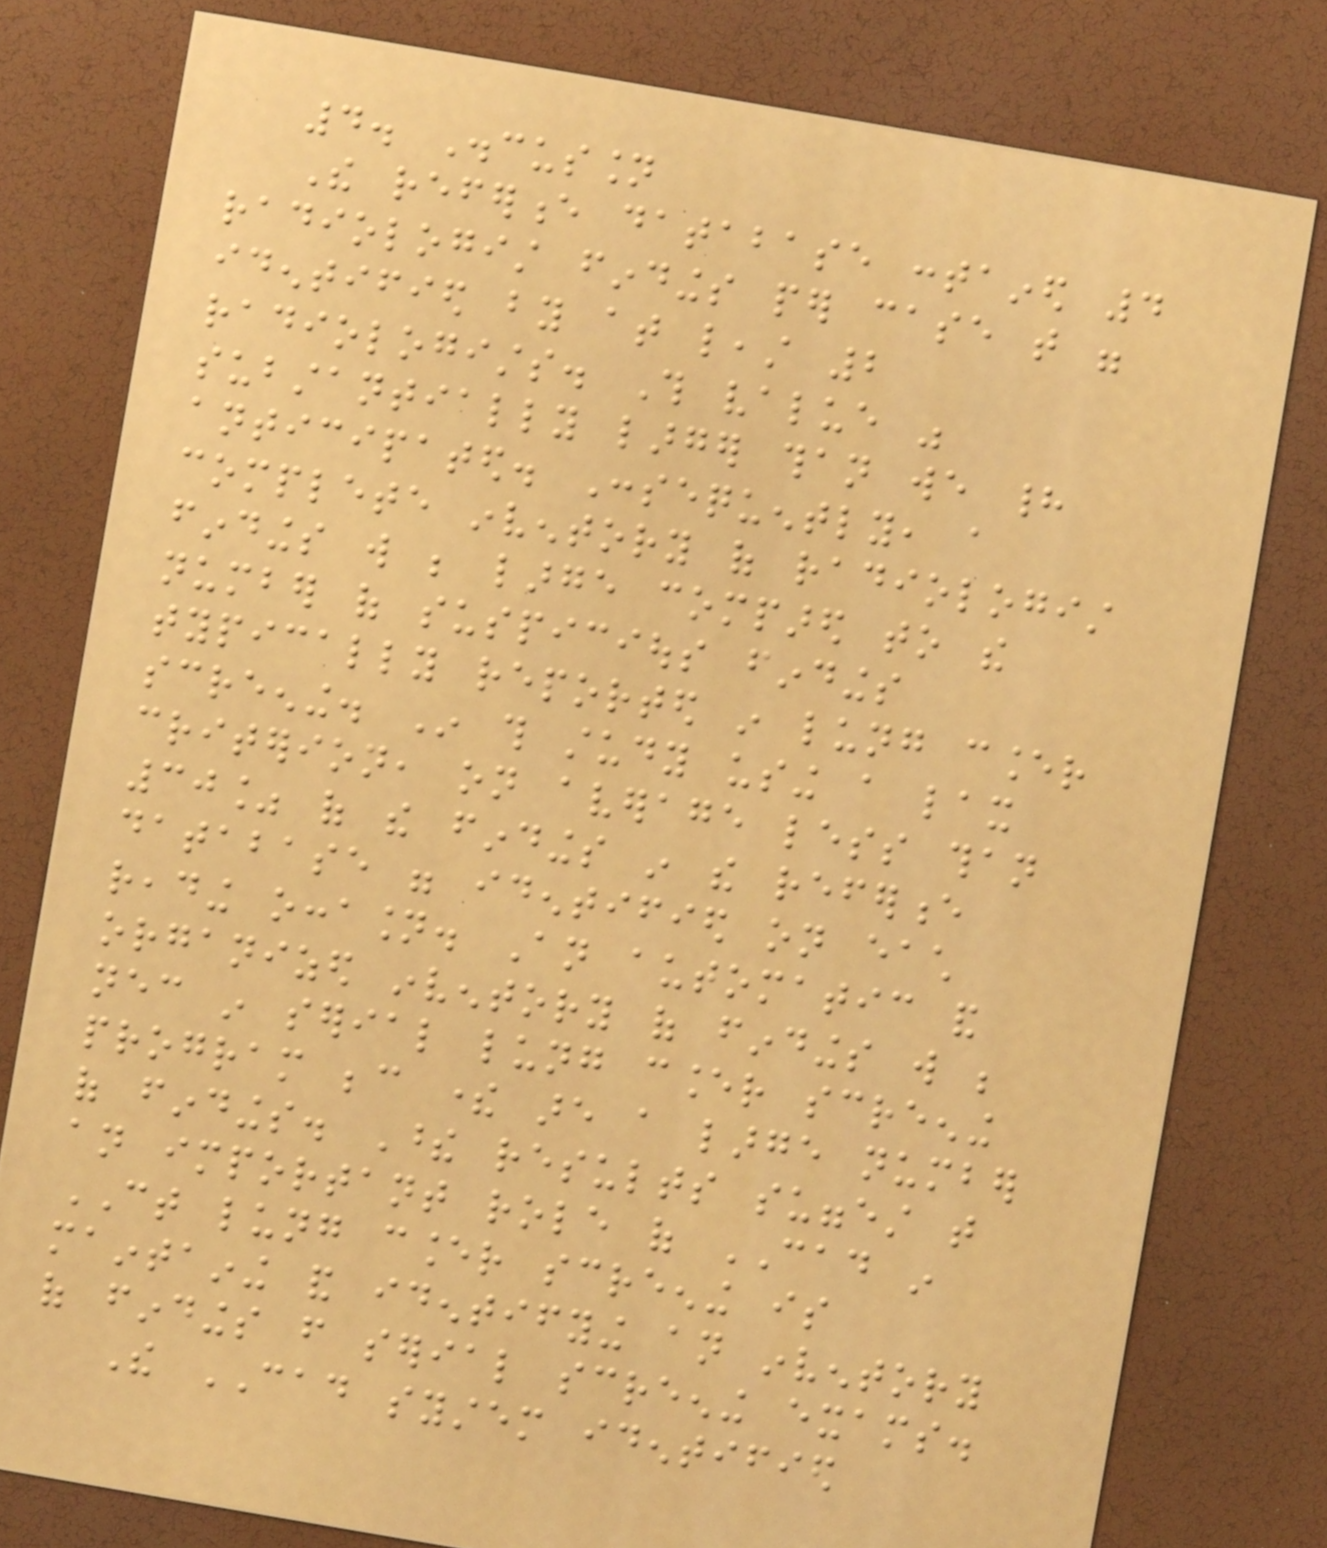4. Discussion
The reference database contained 4
radiologist findings per case that were
identified by at least 2
radiologists. This value was
substantially larger than we had
anticipated. Consequently, a
complete inventory of radiologist
findings will be large compared to the
number of suspicious findings
typically reported in lung cancer
screening. In this study using a lax
criterion, on average less than
30% of the findings in the reference
database were identified on each
reading occasion. An automatic and
organized inventory of findings will be
necessary in serial lung cancer screening
program because there are a large number
of findings. These results suggest that
an important role of CAD in
CT lung cancer screening is
maintaining and identifying an inventory
of findings from serial screening exams.
The CAD system identified
